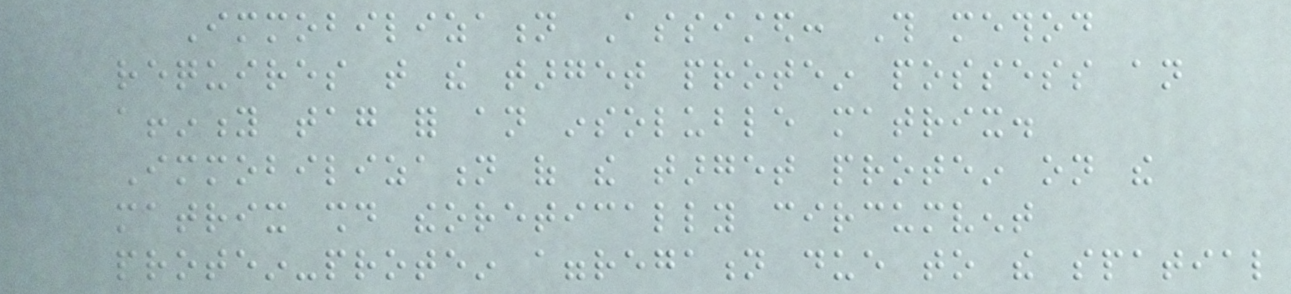Immobilization Assisted: This method
requires that the target protein possess an
affinity tag for an insoluble matrix.
Immobilization of the target protein on the
matrix should theoretically circumvent
protein-protein aggregation due to the spatial
